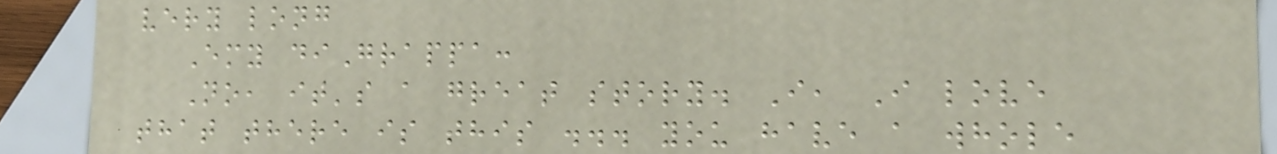very long
Emy diGrappa:
No, it's a great story. I, I love
that there is this ... you have a whole
